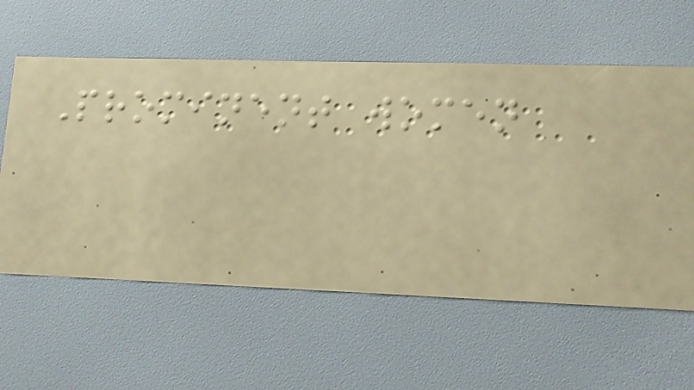Prominent women
